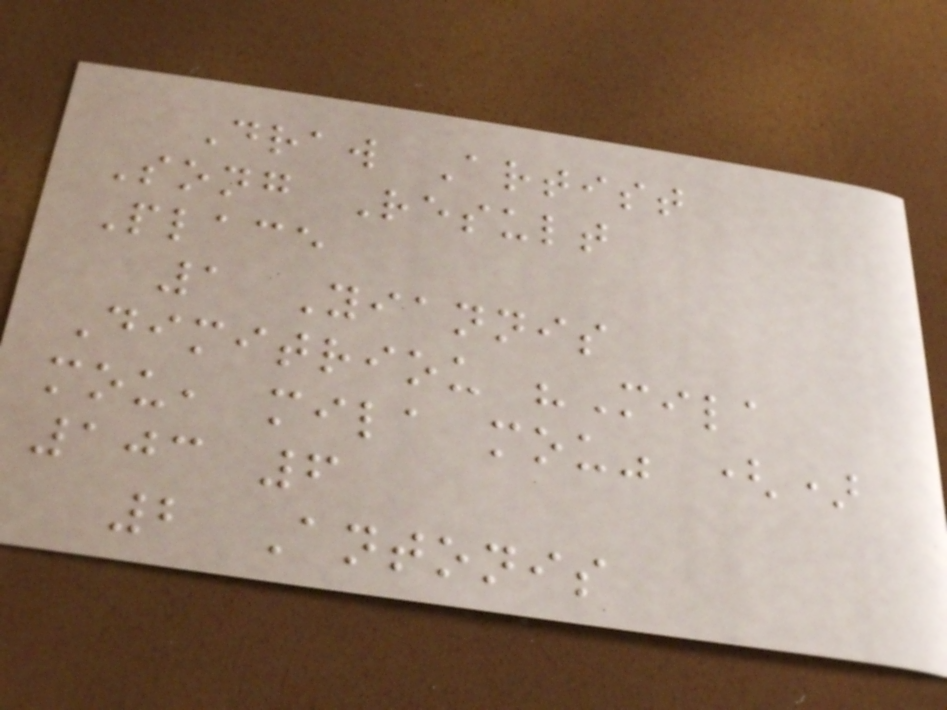Draw Artist
Song Result
Place
1 Yiannis
Dimitriou "Mila
mou, mila mou" ()
103 6
2 Antonis
